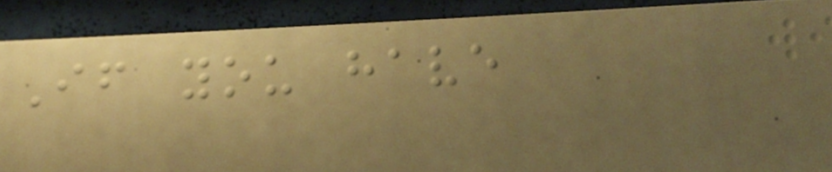If you have
